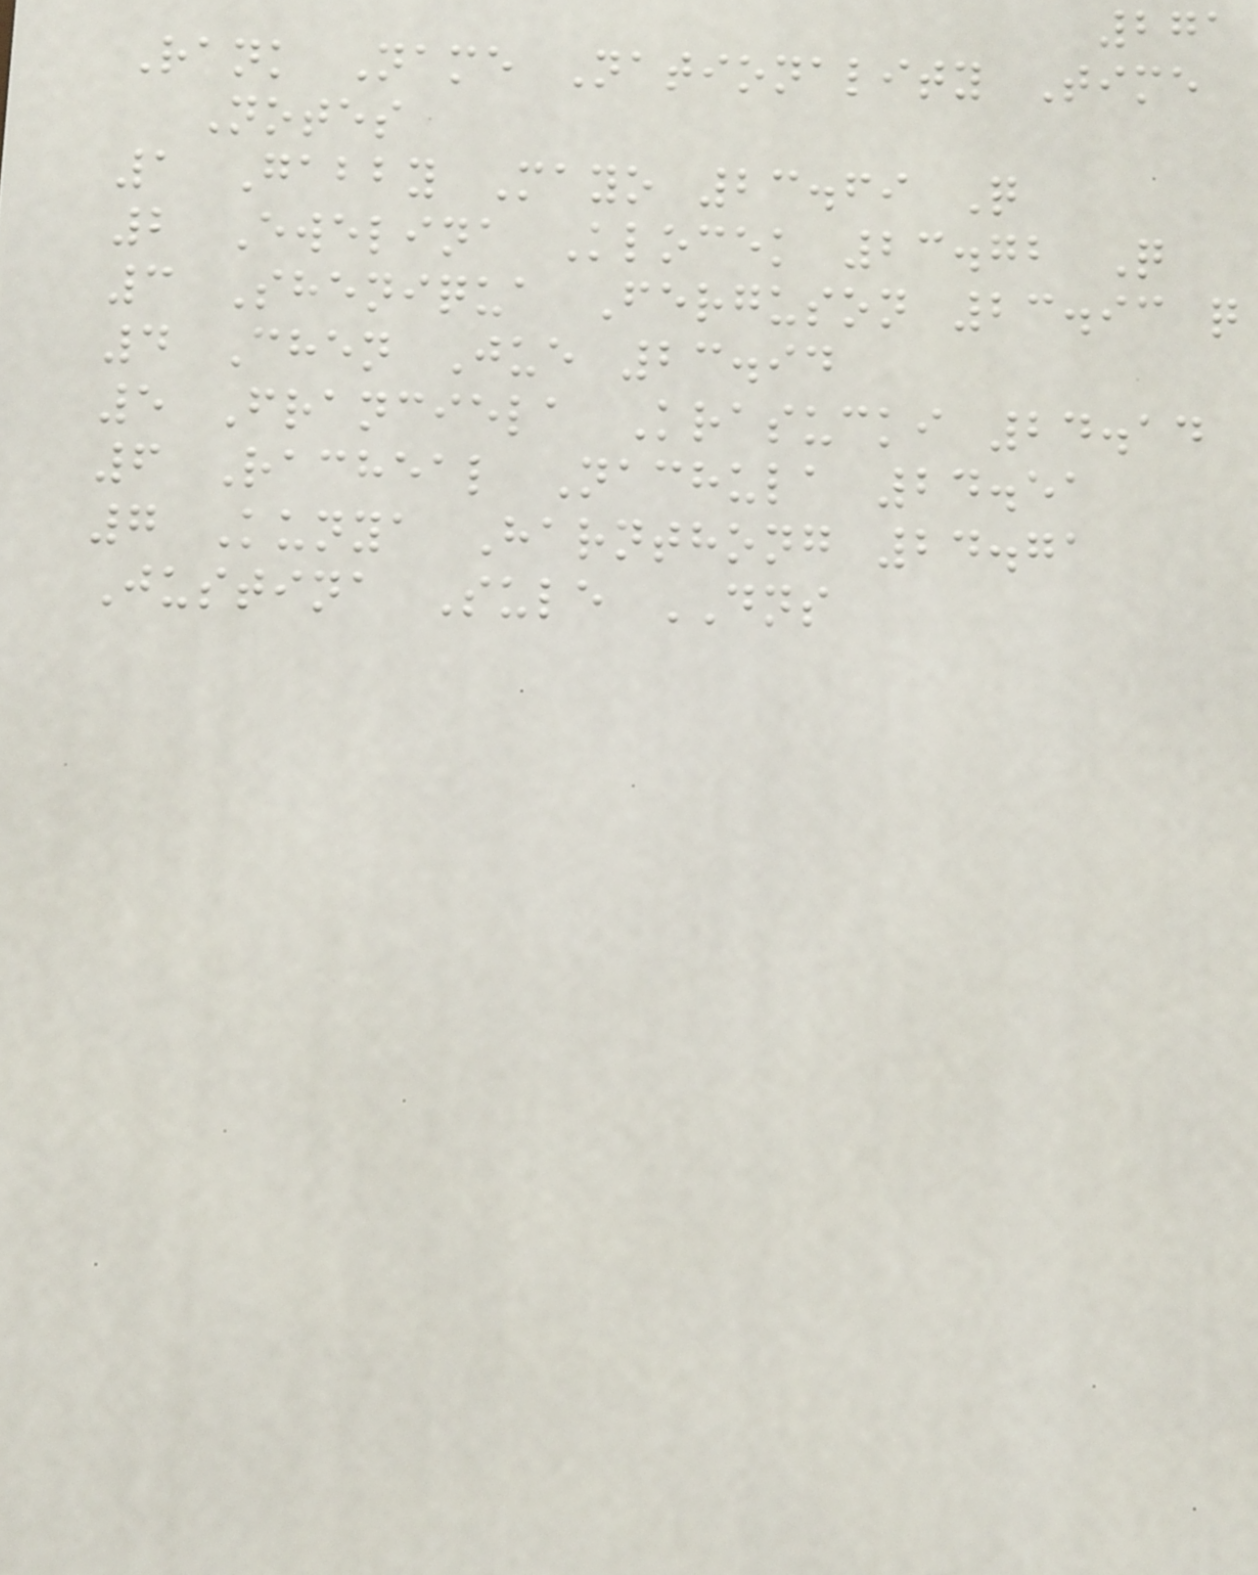271
Rank Name Nationality Time
Notes
1 Gabby Mayo 23.69 Q
2 Ewelina Klocek 23.72 Q
3 Sheniqua Ferguson 23.93 q
4 Chen Jue 23.94
5 Franciela Krasucki 24.14
6 Racheal Nachula 24.51
7 Kunya Harnthong 24.71
Justina Sule DNS
